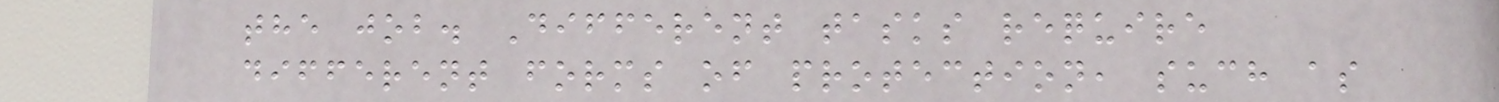the job. Different tasks require
different forms of protection, such as
